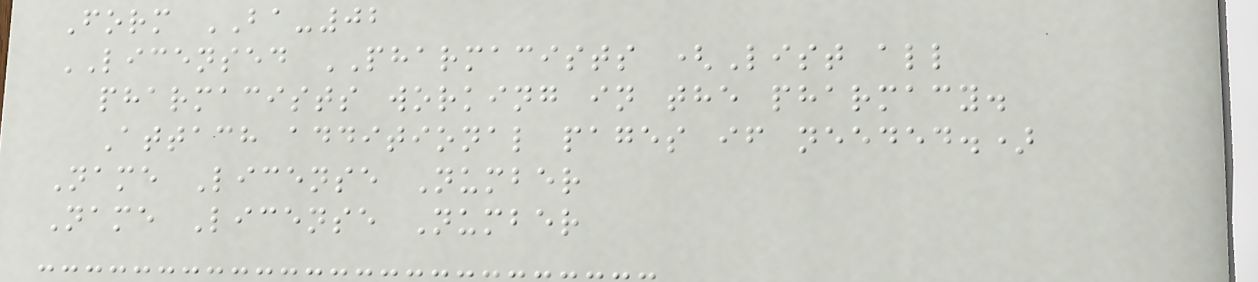Form BA-02
LICENSED PHARMACISTS (List all
pharmacists working in the pharmacy.
Attach additional pages if needed.)
Name License Number
Name License Number
